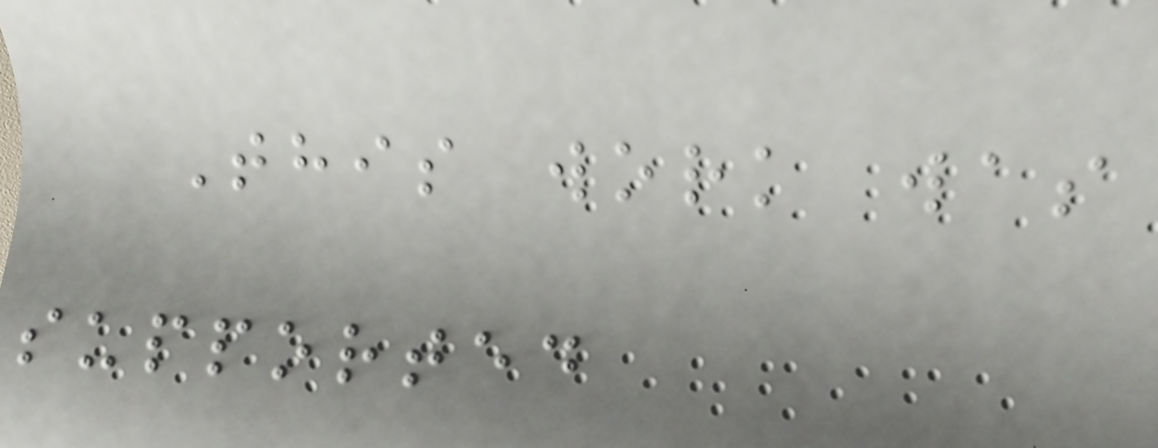This work was
supported
